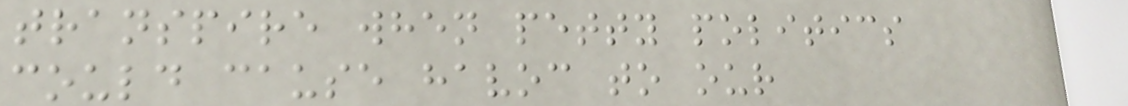transpire when petty politics
could cause havoc to our
